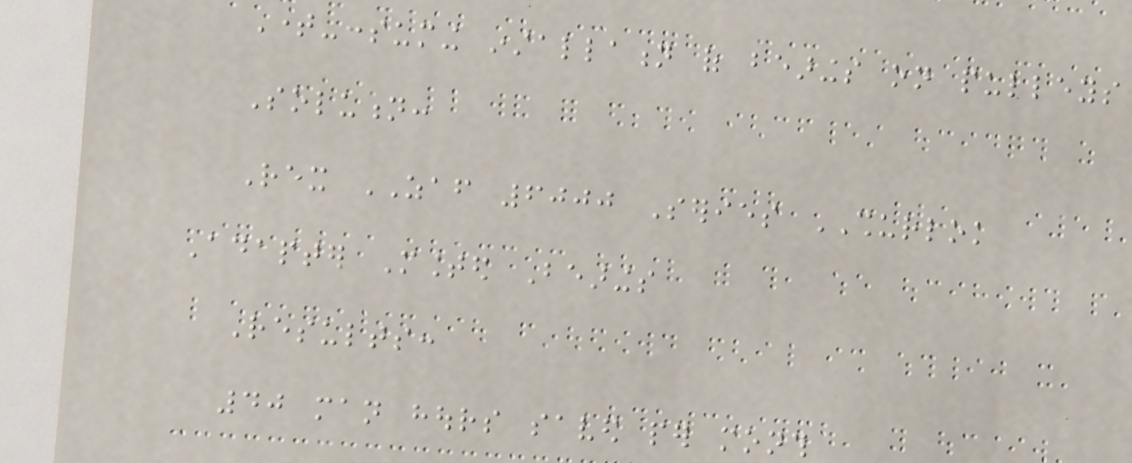Time-consuming installation of bearings on pulleys
Solution:
Rex ZAF 6000 Series SHURLOK
Adapter Mounted Bearings
Results:
40 man hours saved per month
